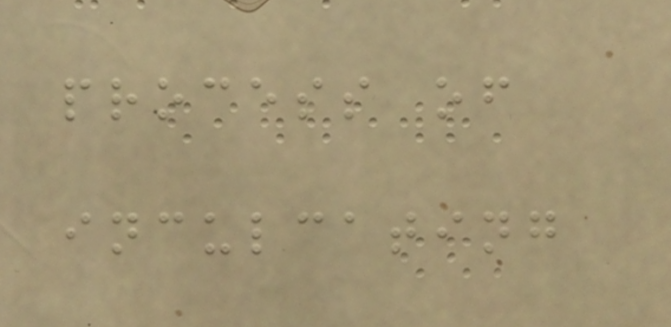process of
inculcating
